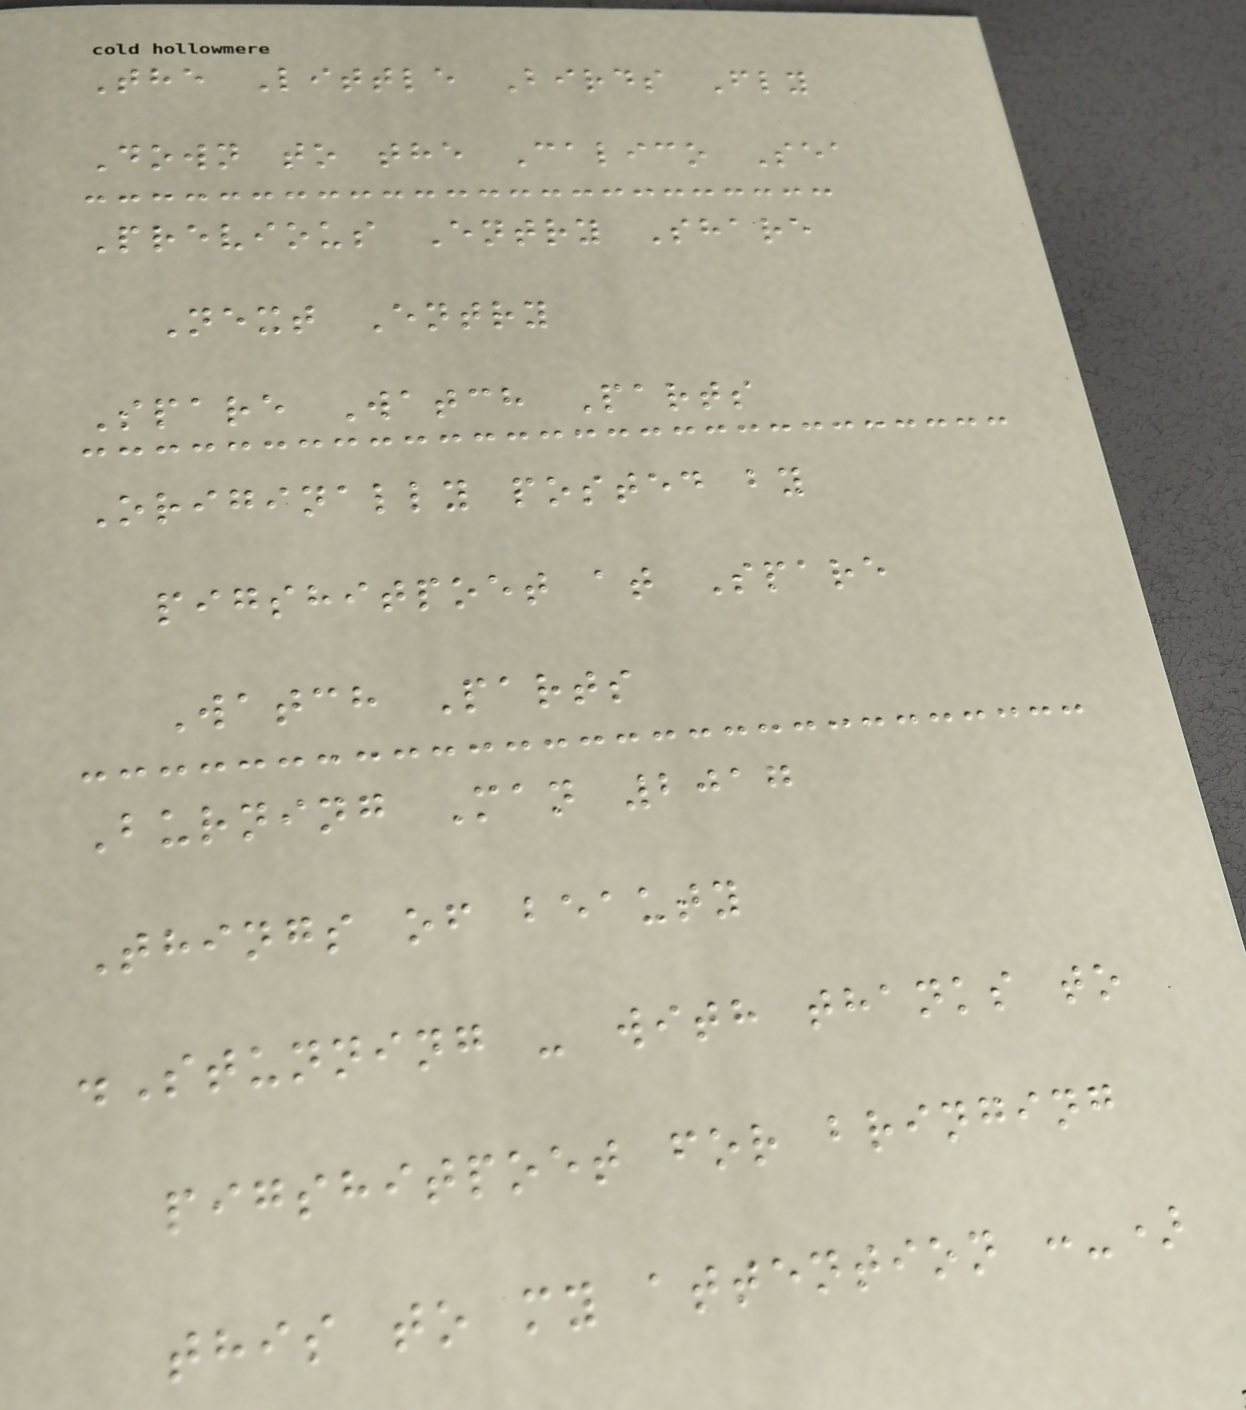The Little Birds Fly
Down to the Calico Sea
Previous Entry Share
Next Entry
Spare Watch Parts
Originally posted by
pigshitpoet at Spare
Watch Parts
Burning Man 2017
Things of beauty
.Stunning - with thanks to
pigshitpoet for bringing
this to my attention :-)
